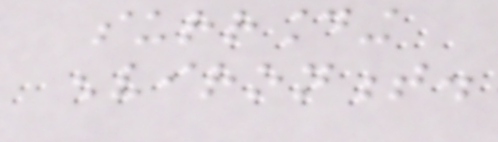surrounding
environment.
